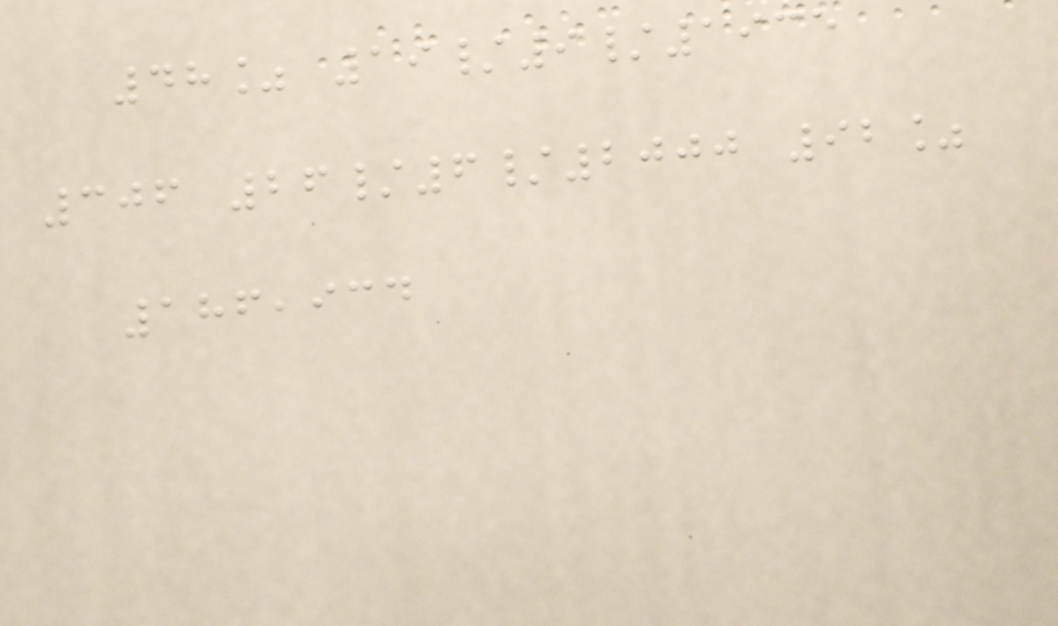48% 19/9/1935
306 26/6/2000 92%
186,934
